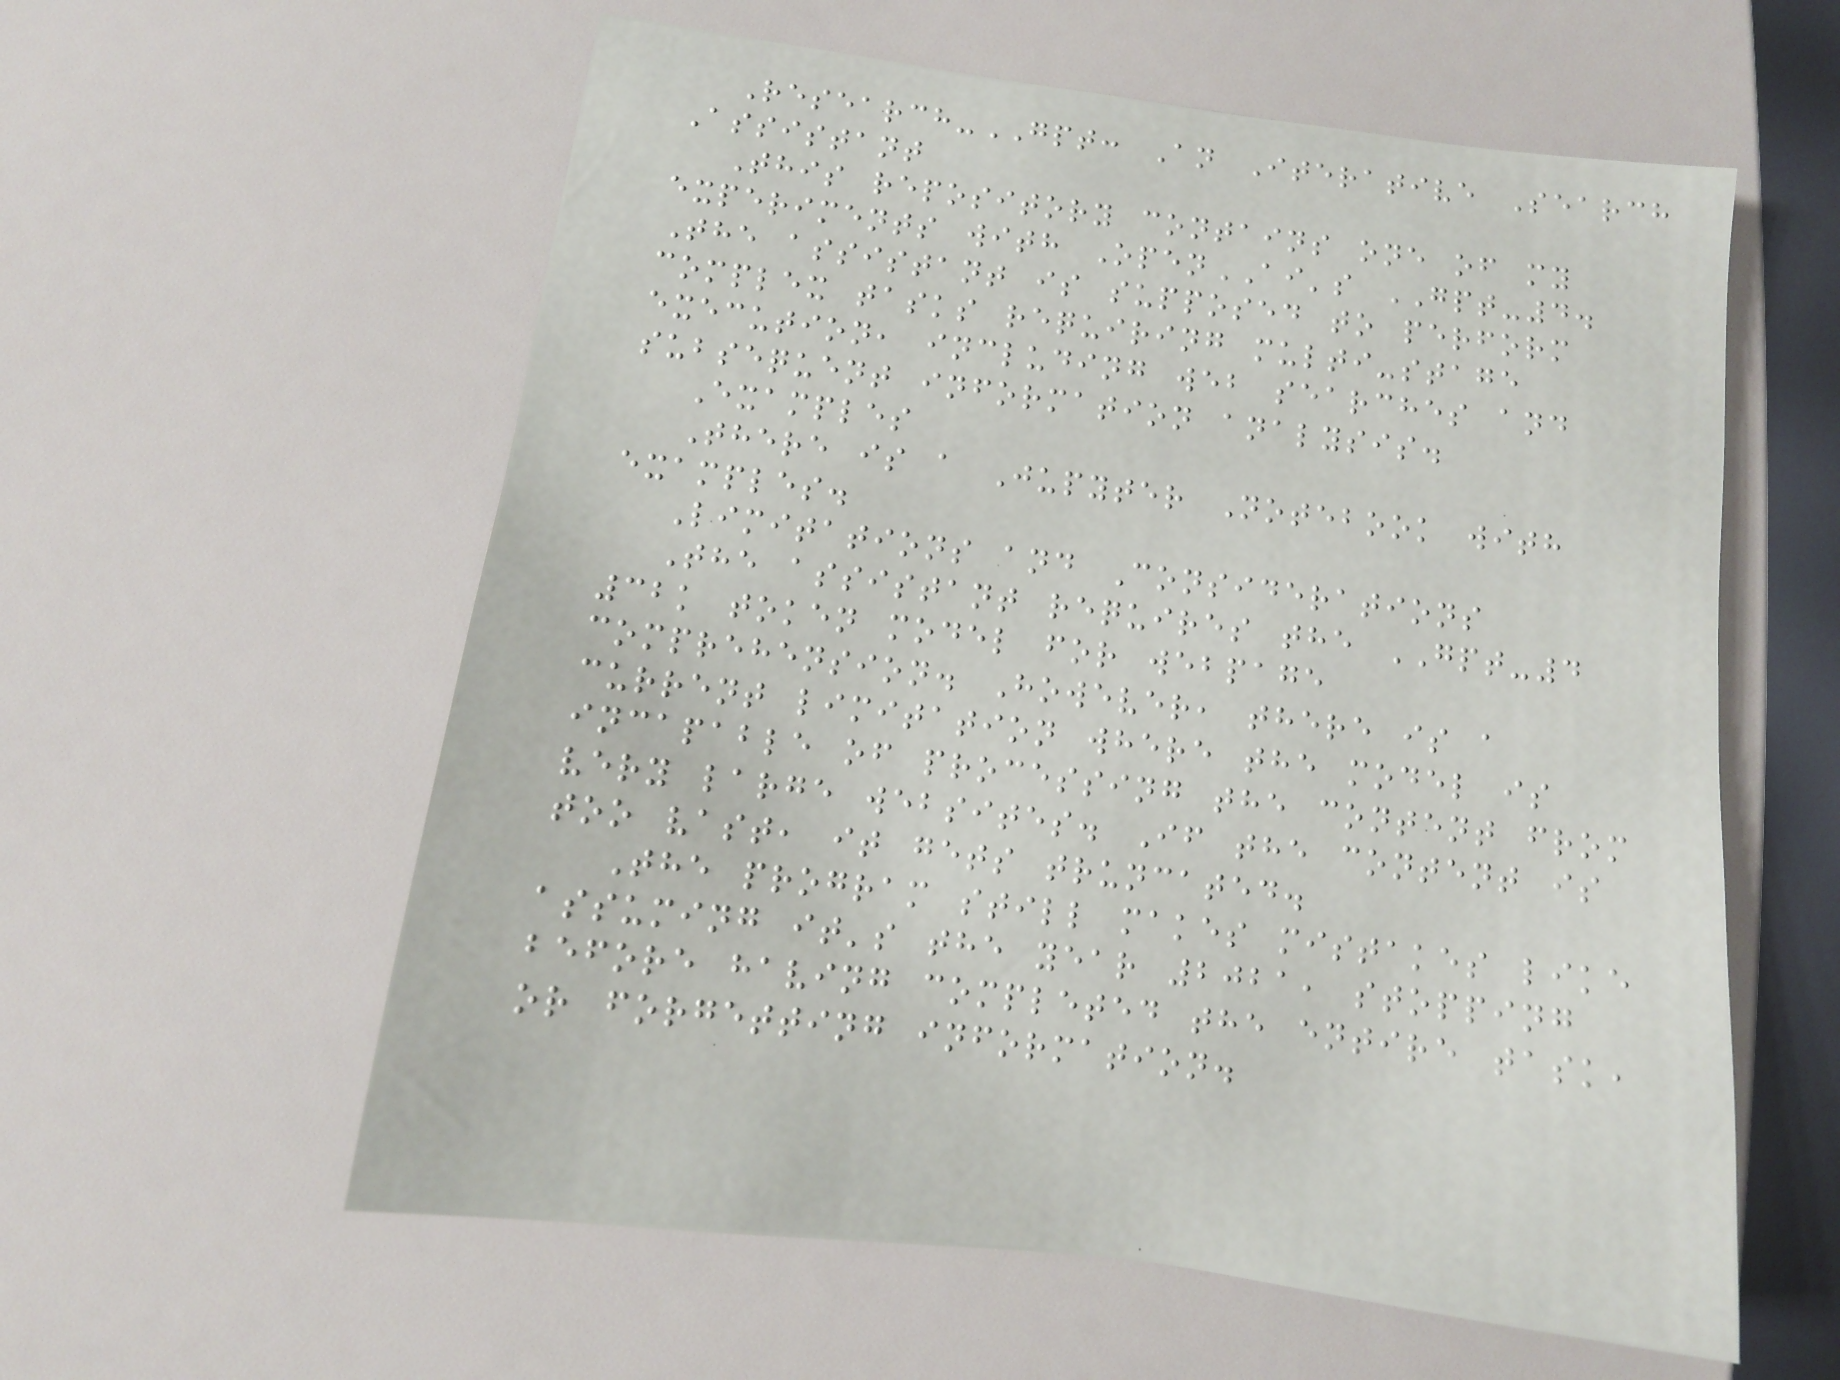Research-GPT: An Iterative Search
Assistant
This repository contains one of my
experiments with OpenAI's GPT-4.
The assistant is supposed to perform
complex tasks requiring multi-stage
execution, including web searches and
subsequent information analysis.
Examples
There is a Jupyter Notebook with
examples.
Limitations and Considerations
The assistant requires the GPT-4
32k token model for webpage
comprehension. However, there is a
current limitation where the model is
incapable of processing the content from
very large websites. If the content is
too vast, it gets truncated.
The program still makes mistakes like
assuming it's the year 2021, stopping
before having completed the entire task,
or forgetting information.
